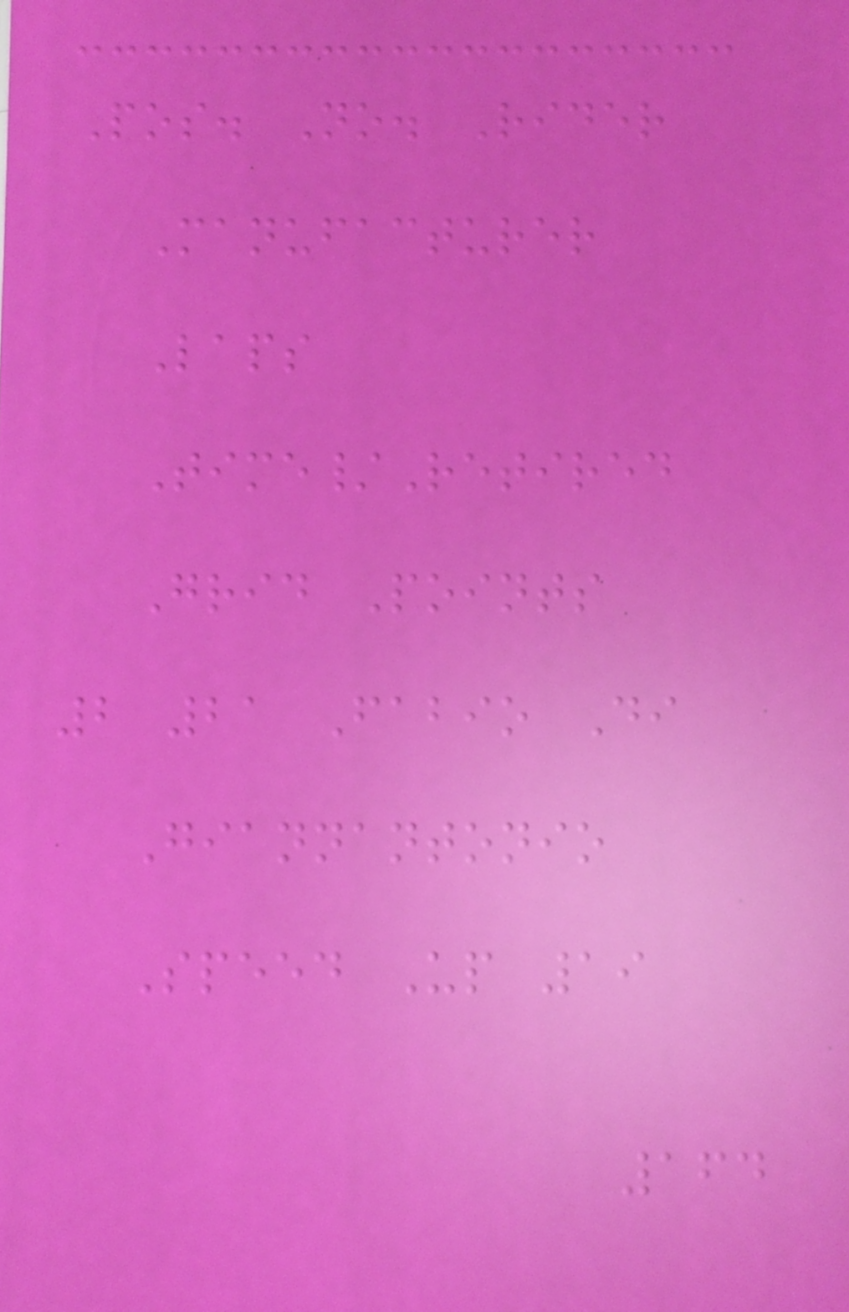Pos. No. Rider
Manufacturer
Laps
Time/Retired
Grid Points
2 21 Fabio Di
Giannantonio
Speed Up 19
164
